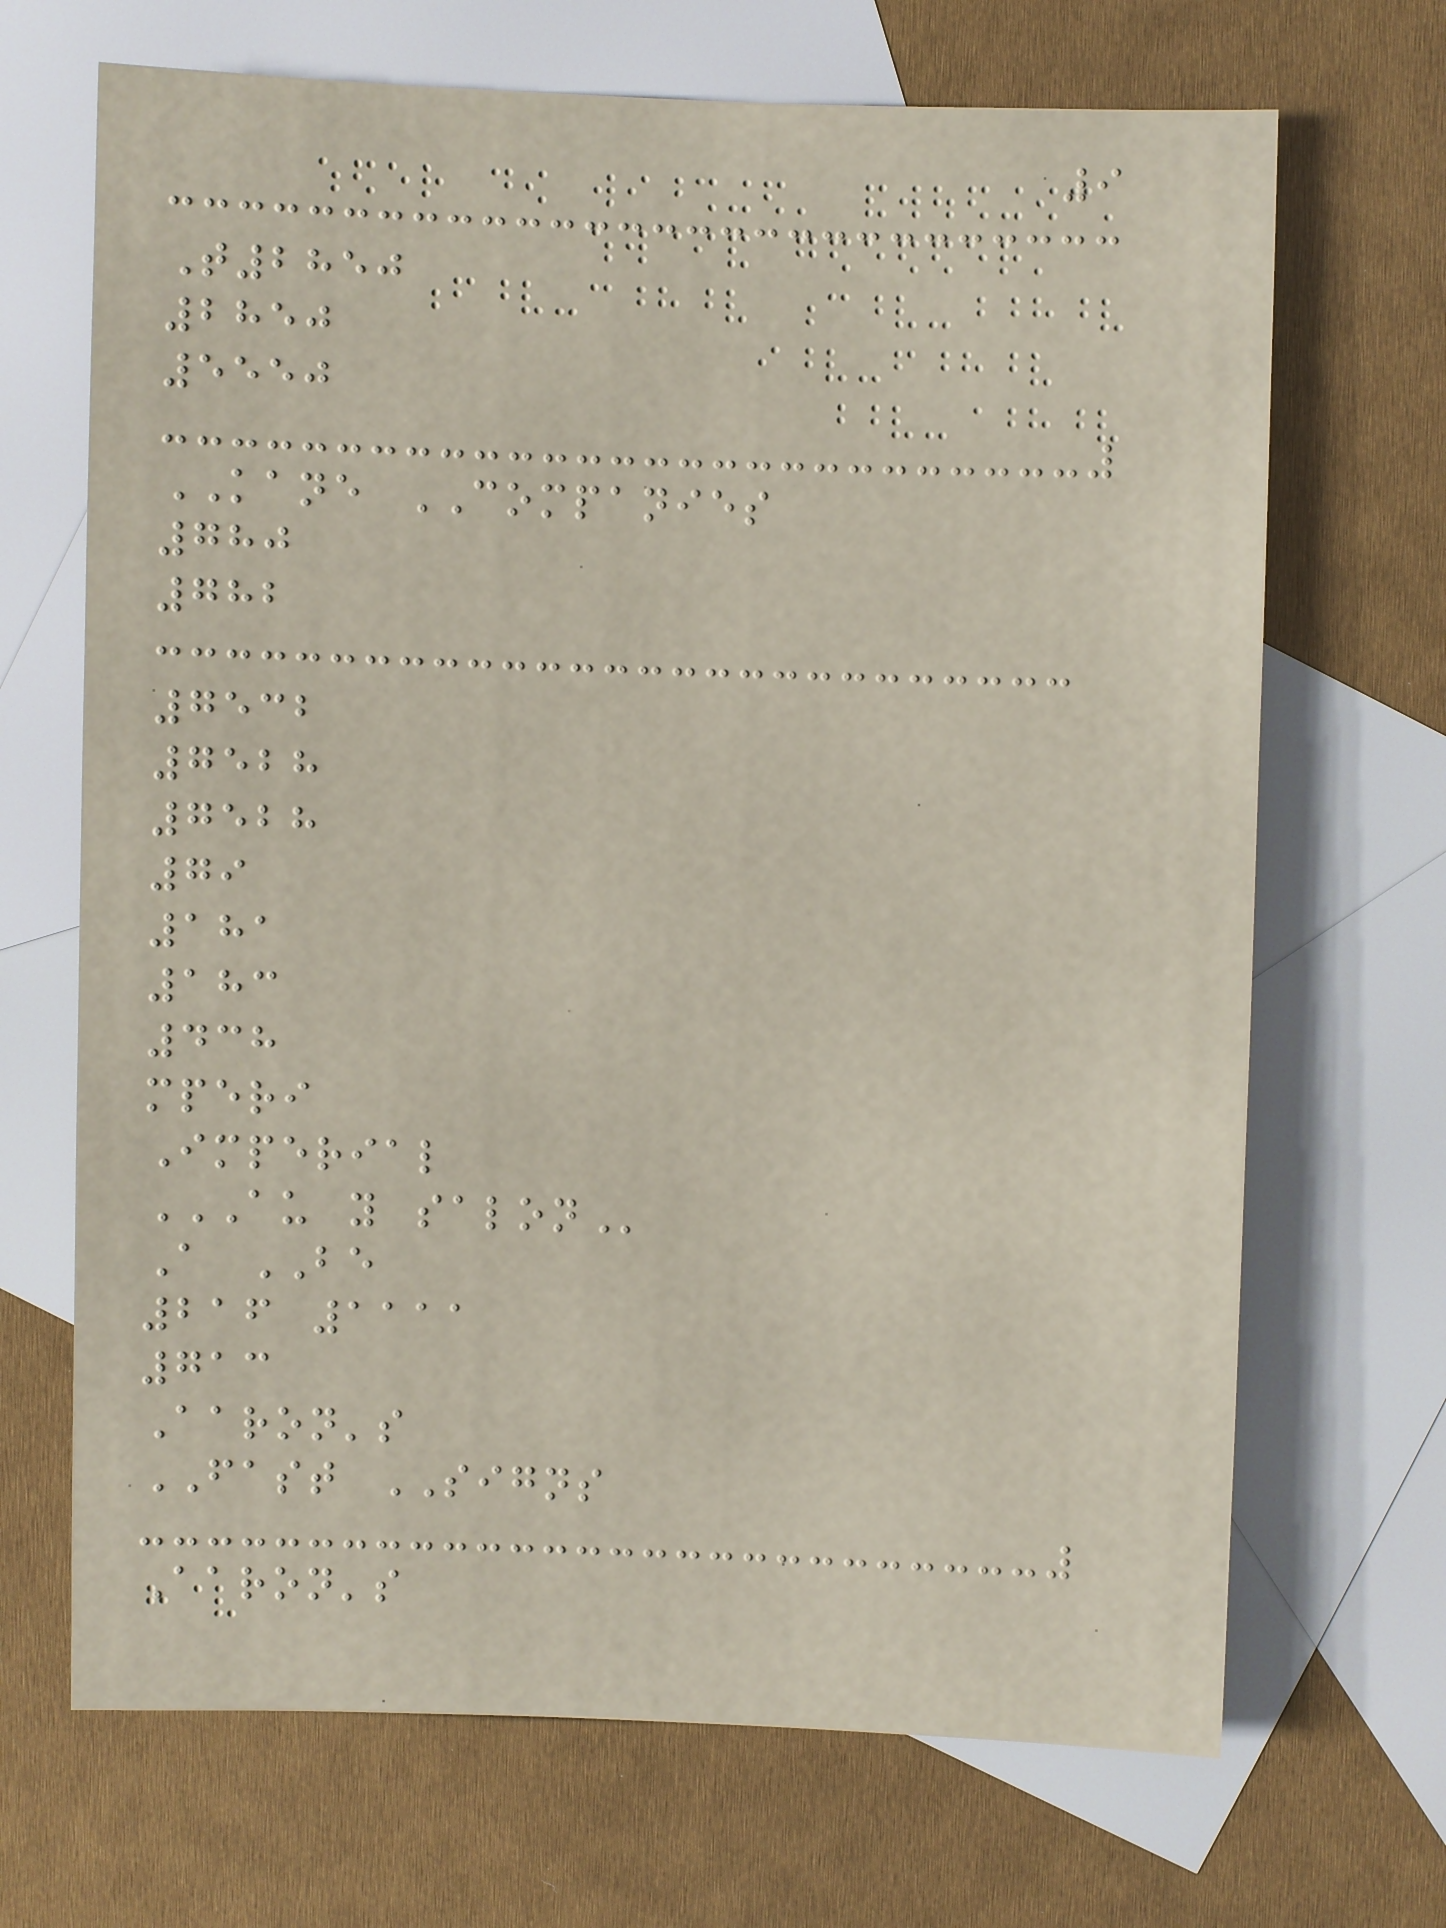9
T2850
2850
5550
KANE COMPANIES
780
782
7532
7528
7528
79
181
183
438
mperi
Imperial
AU Y SALON
A BE
216 1111
713
Aaron's
FAST SIGNS
Aaron's
